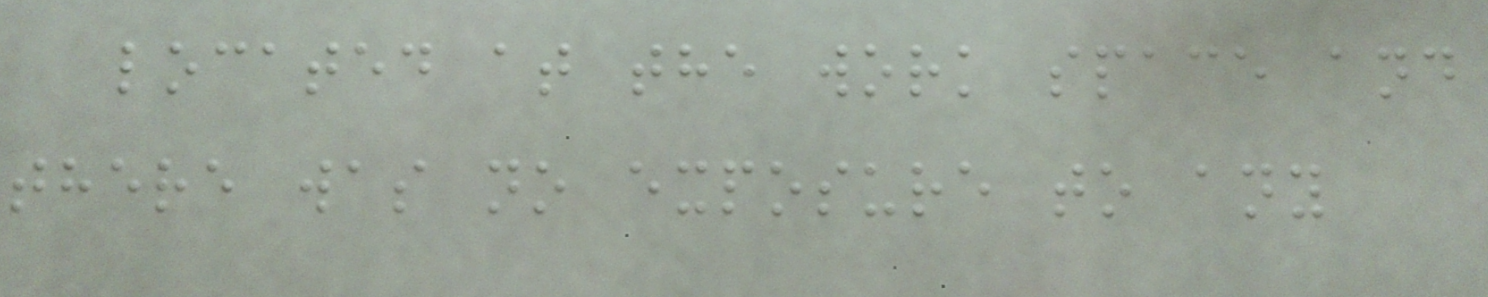located at the work space and
there was no exposure to any
